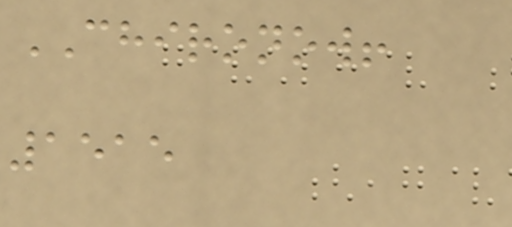CHIRONOW!
1515
